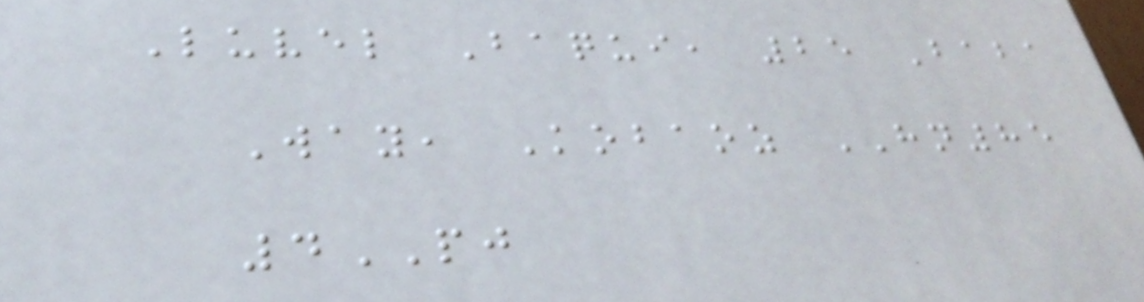Luvel Baqui, 25 Baba
Way, Kobaoz HN85
4PJ
